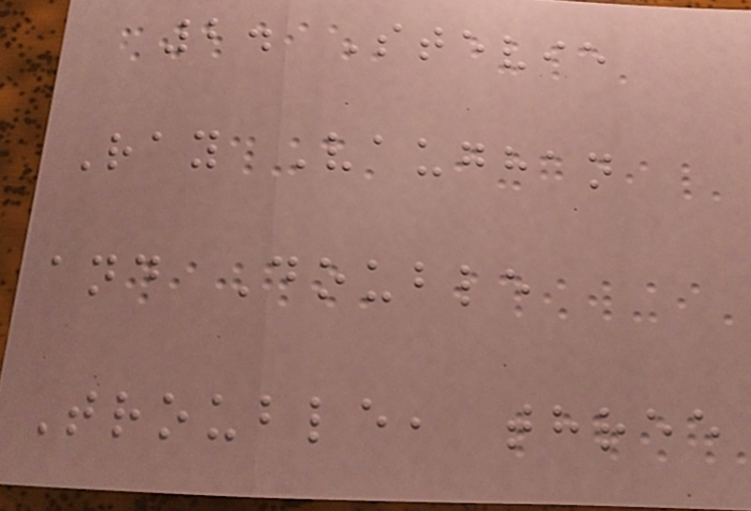2. Stevie
Ray Vaughan
and Double
Trouble, three
